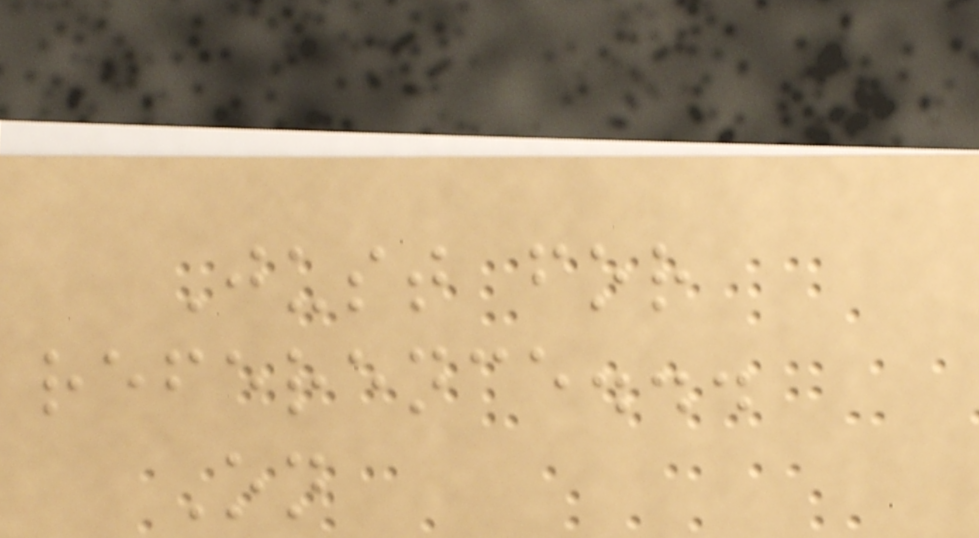Just for
reference...
On
